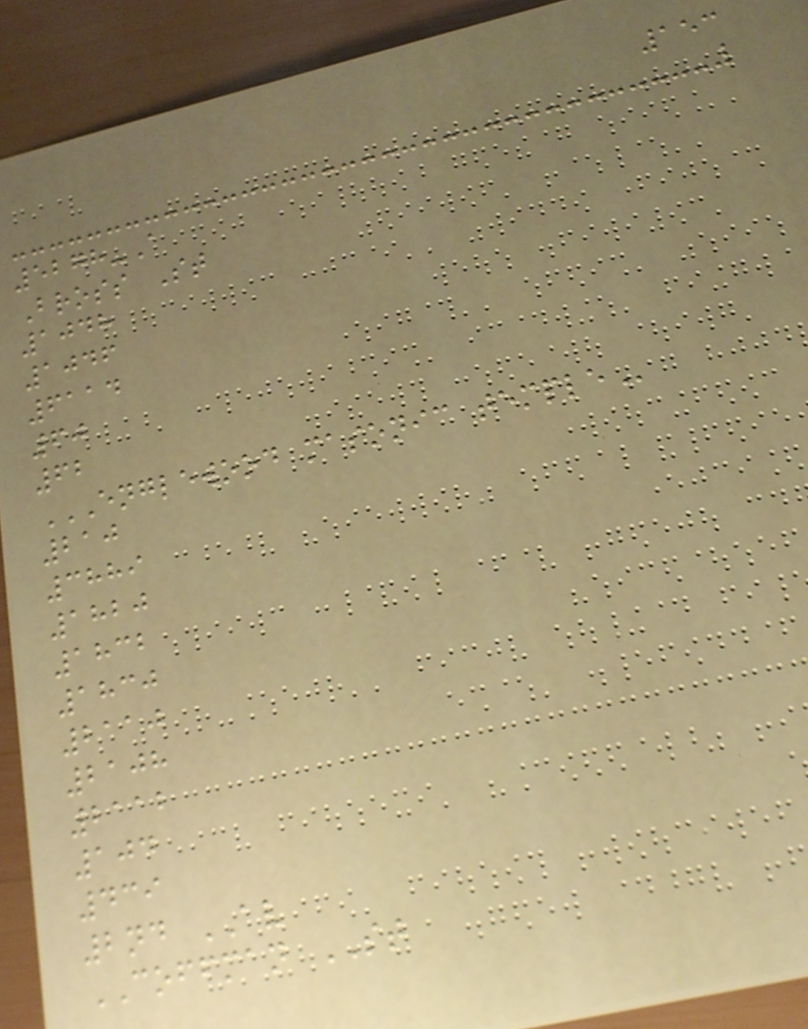153
5278-A
Bross St
1048
1046
6114
60
62
ENGLEWOOD MASONIC TEMPLE
210
3889
1820
1832
1830
2110
2108
2112
104
439
2nd AV
COFFMAN ST
